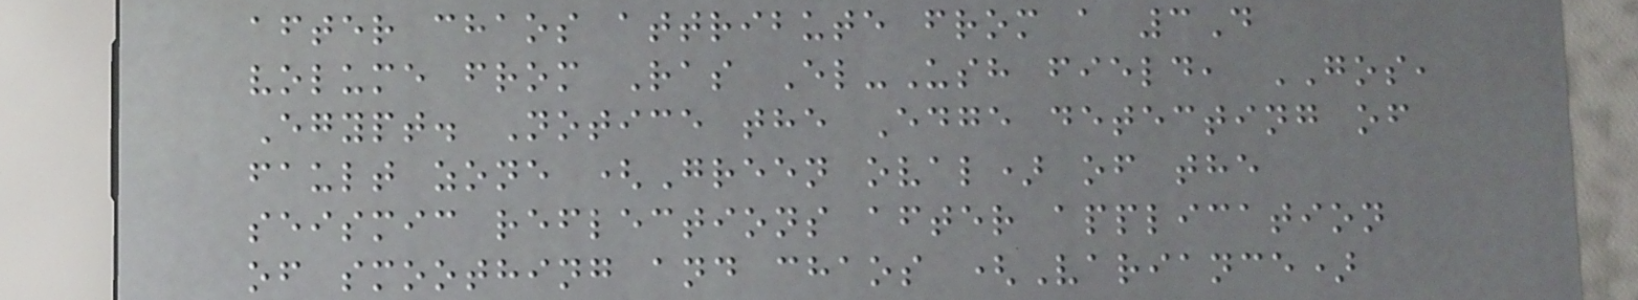after chaos attribute from a 3D
volume from Ras El-Ush field, GOS,
Egypt. Notice the Edge detecting of
fault zone (Green oval) of the
seismic reflections after application
of smoothing and chaos (Variance)
